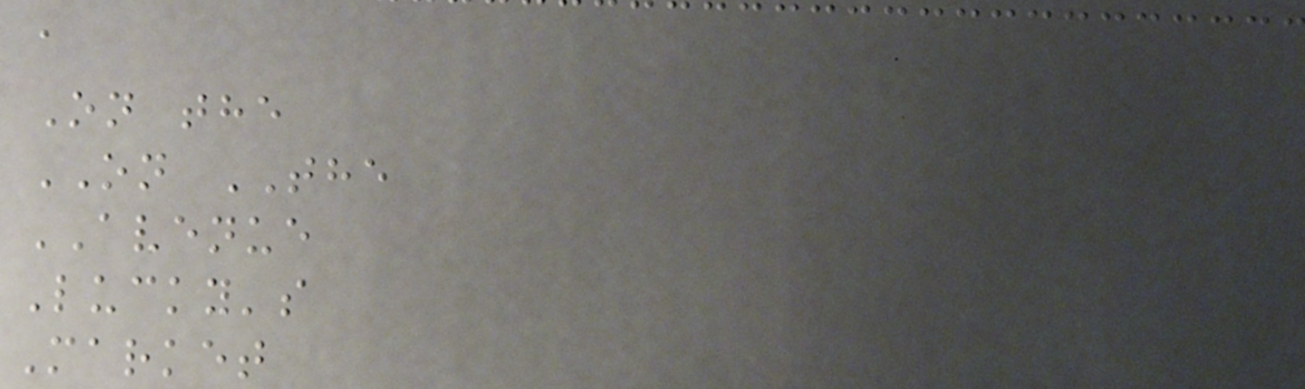a
On the
ON THE
AVENUE
Lucky's
Market
